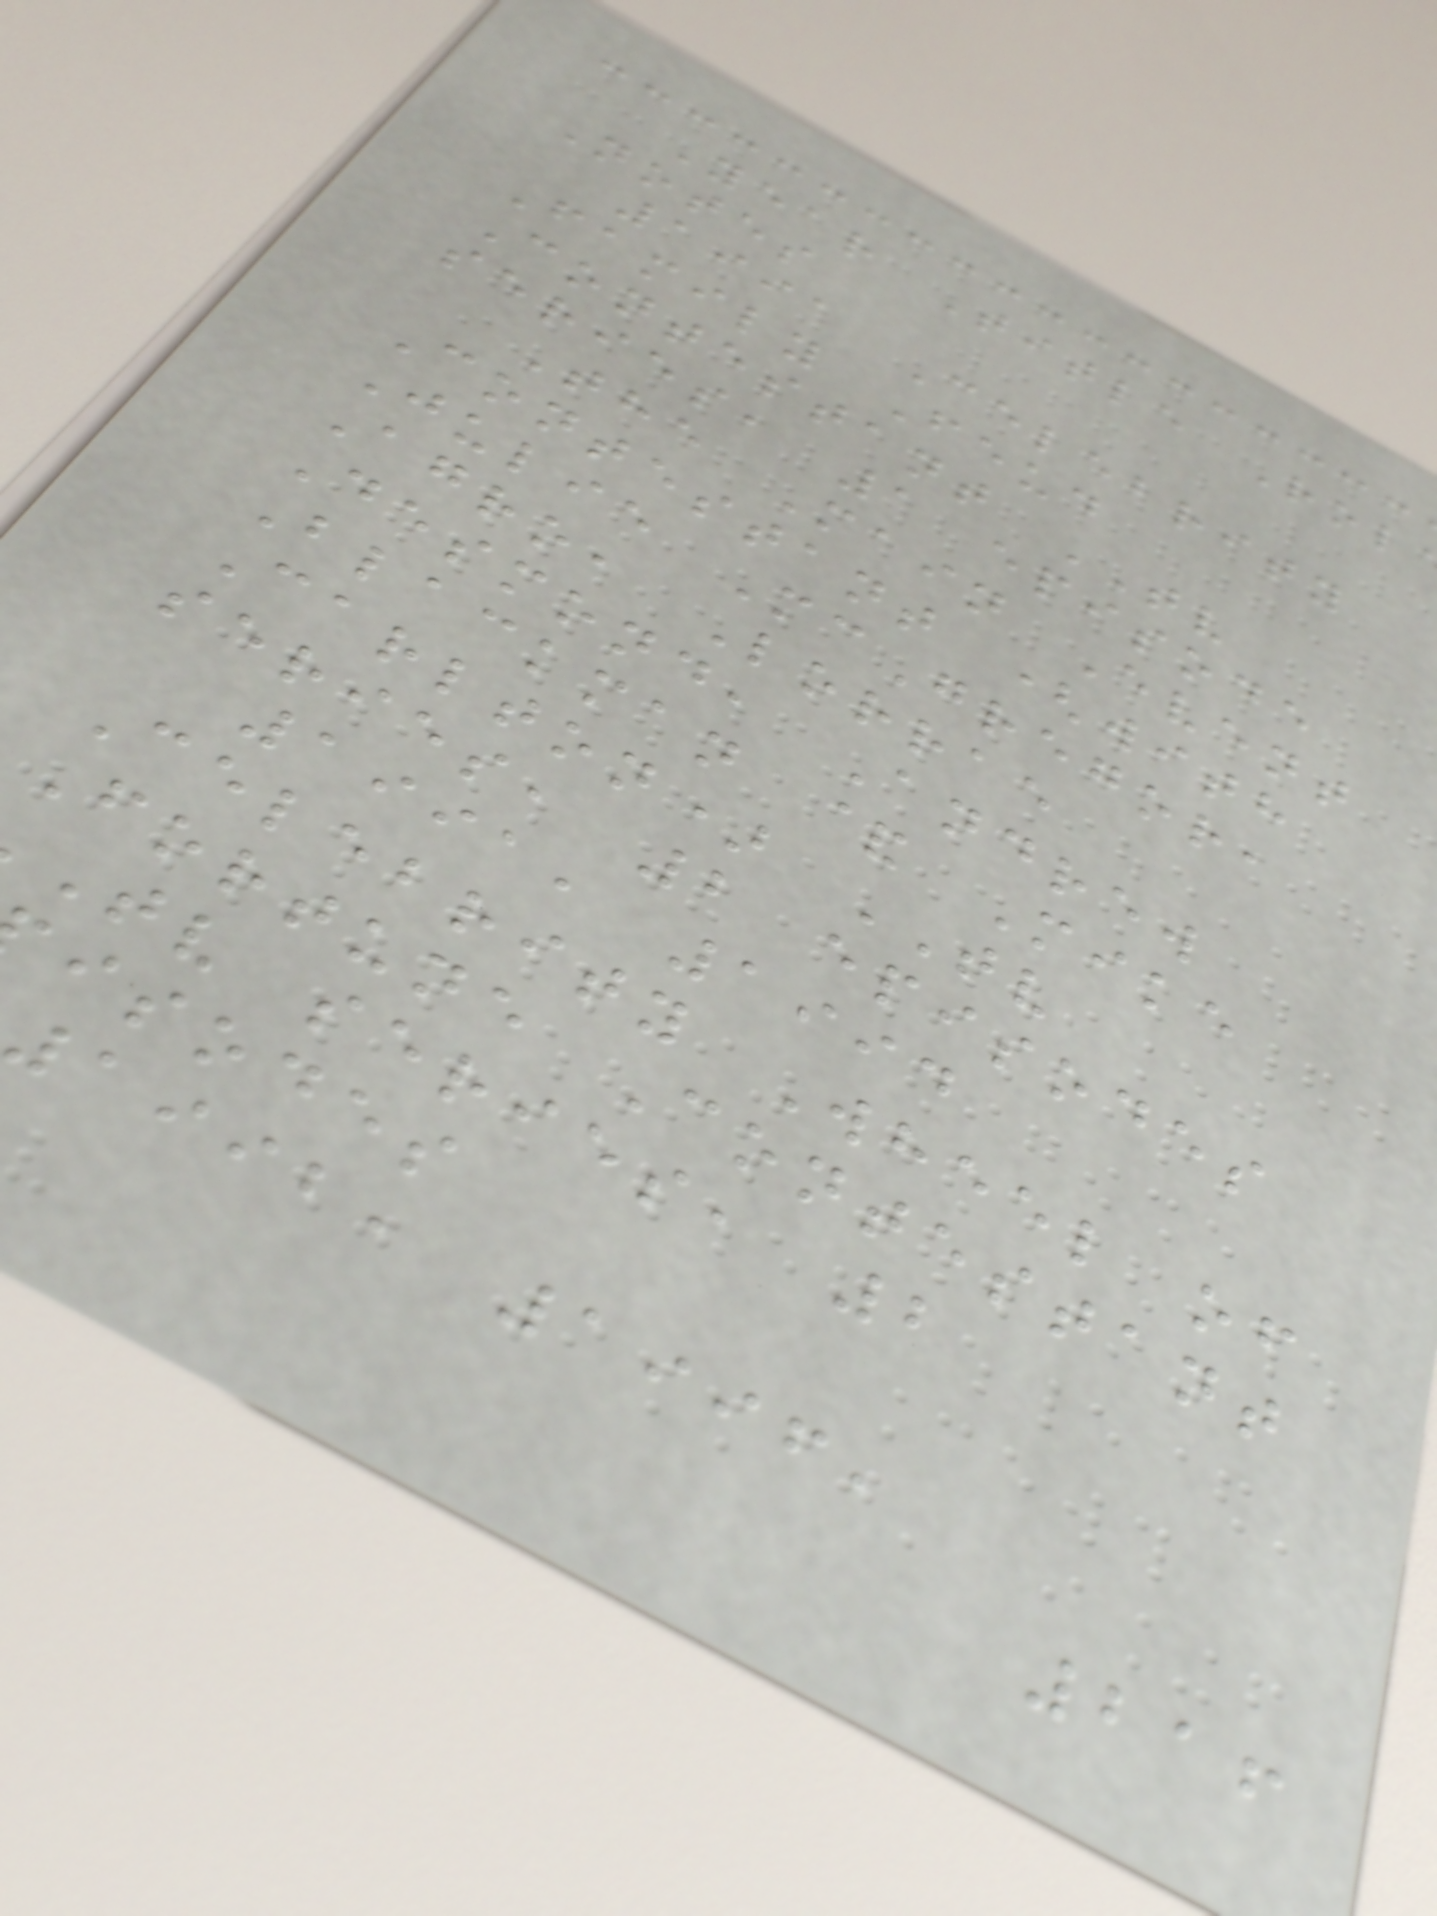Year Title Rol
Notes
1991 Celebrity
Family Feud
Contestant TV
series, 1 episode
The Main Event
Contestant (with
Julie McGregor,
Agro, Lorrae
Desmond, Andrew
Blackman & Mike
Carlton) TV
series, 2 episodes
1991, 1994
Celebrity Wheel of
Fortune Contestant
tv series, 2
isodes
1992, 1996,
216
